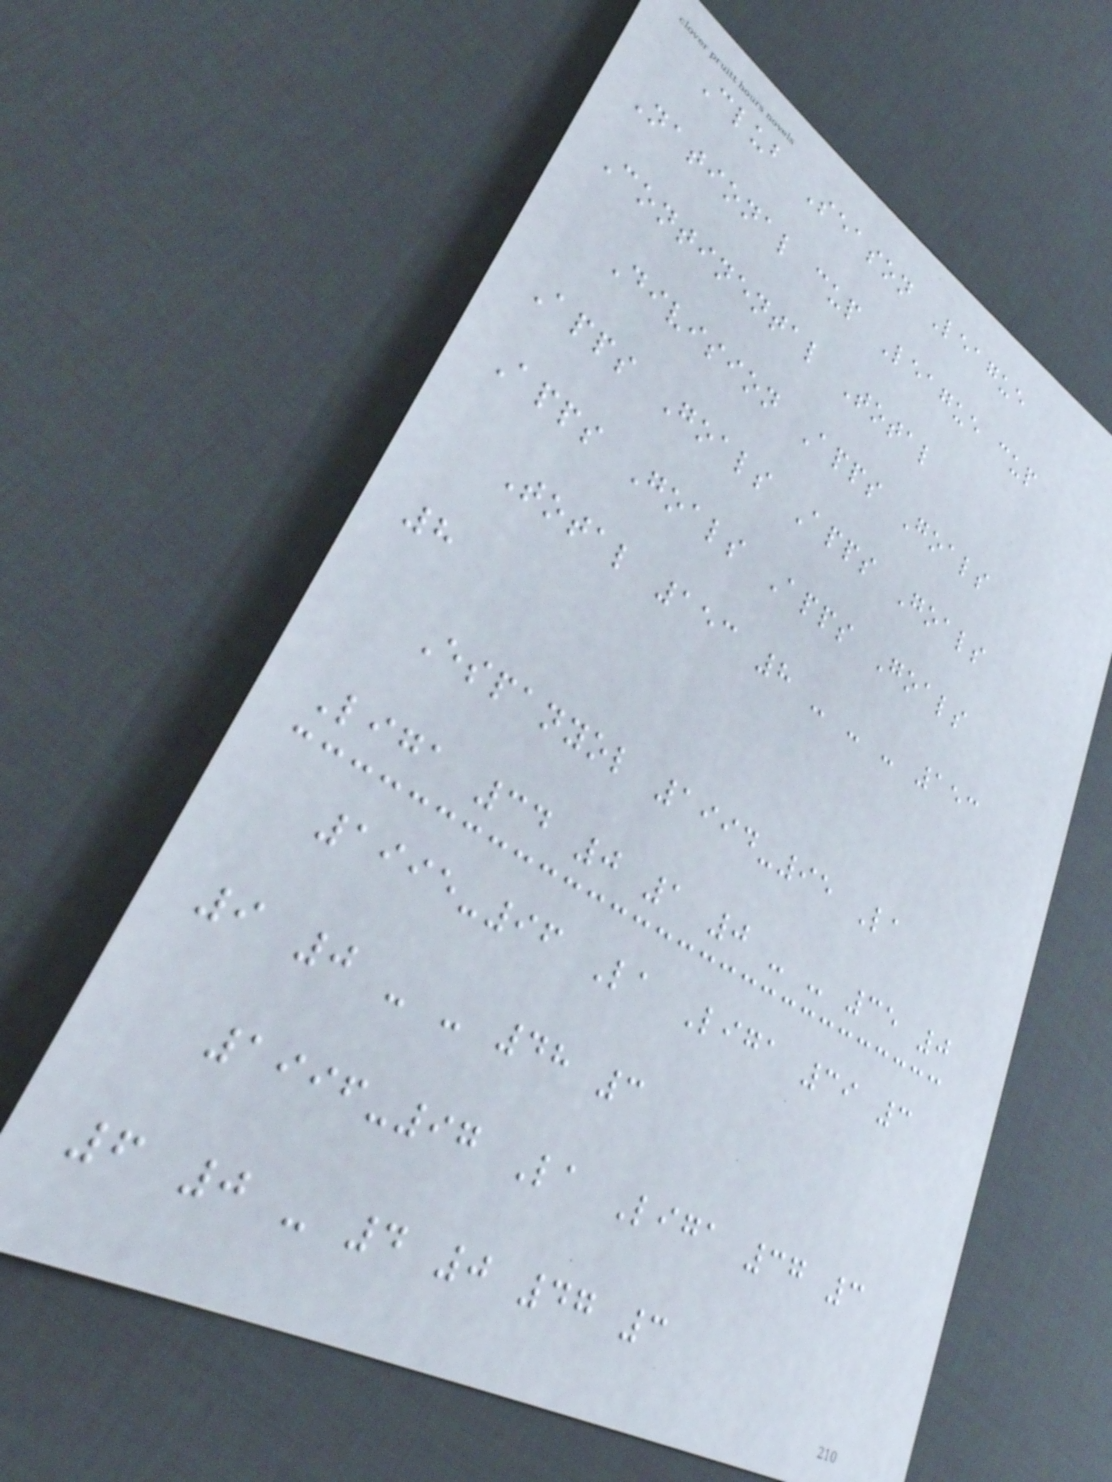Club Season League
National cup League cup
Continental Total
Division Apps Goals
Apps Goals Apps Goals
Apps Goals Apps Goals
Total 153 8 - - - 153
8
Espanyol 1994-95 La
Liga 34 0 1 0 - - 35 0
1995-96 La Liga 39 3
9 0 - - 48 3
1996-97 La Liga 37 3
6 0 - 4 0 47 3
